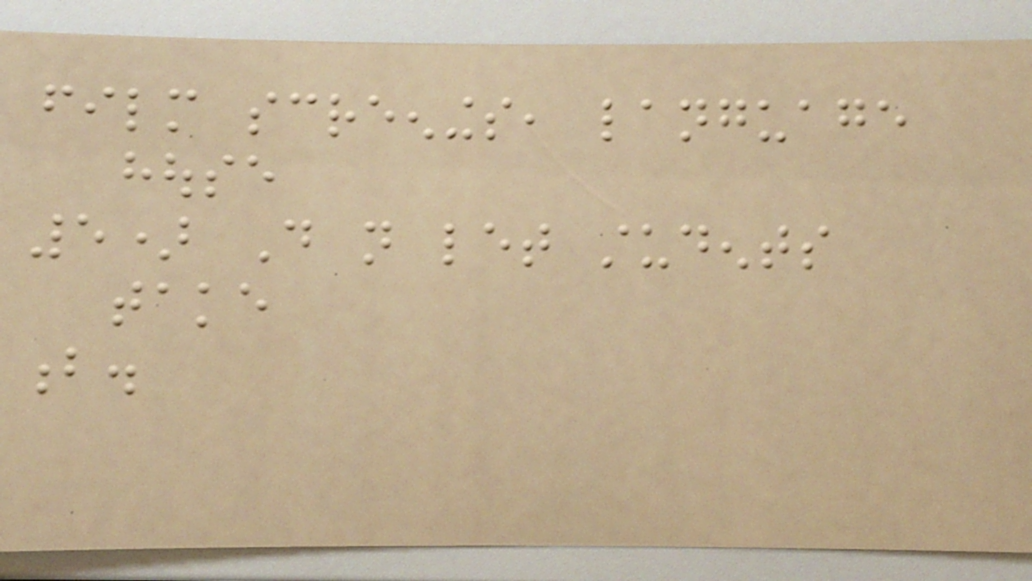film screenings, language
house
5) Do not let students
take
b.
